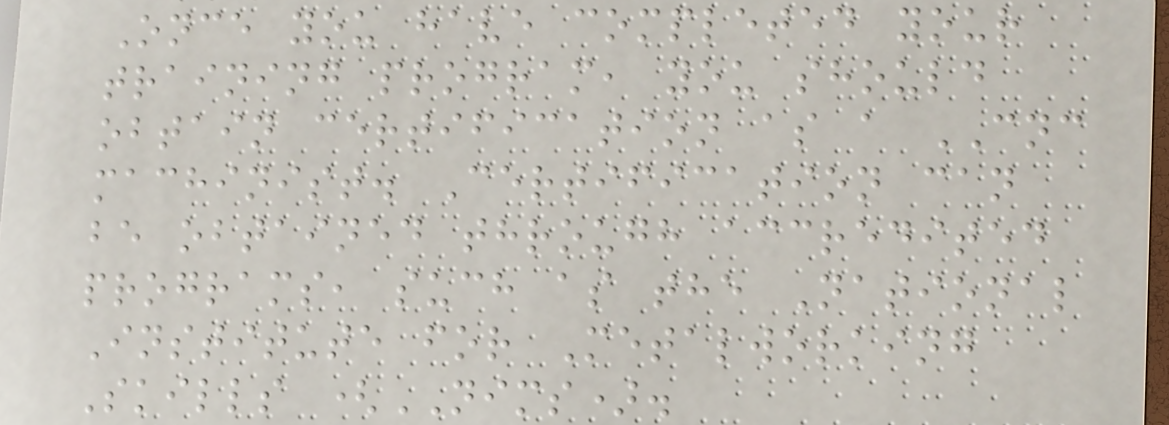Once you have completed your
training program, you should
obtain certification as a CNC
machinist. Certification can
be obtained through accredited
programs, such as the National
Institute for Metalworking
Skills (NIMS).
